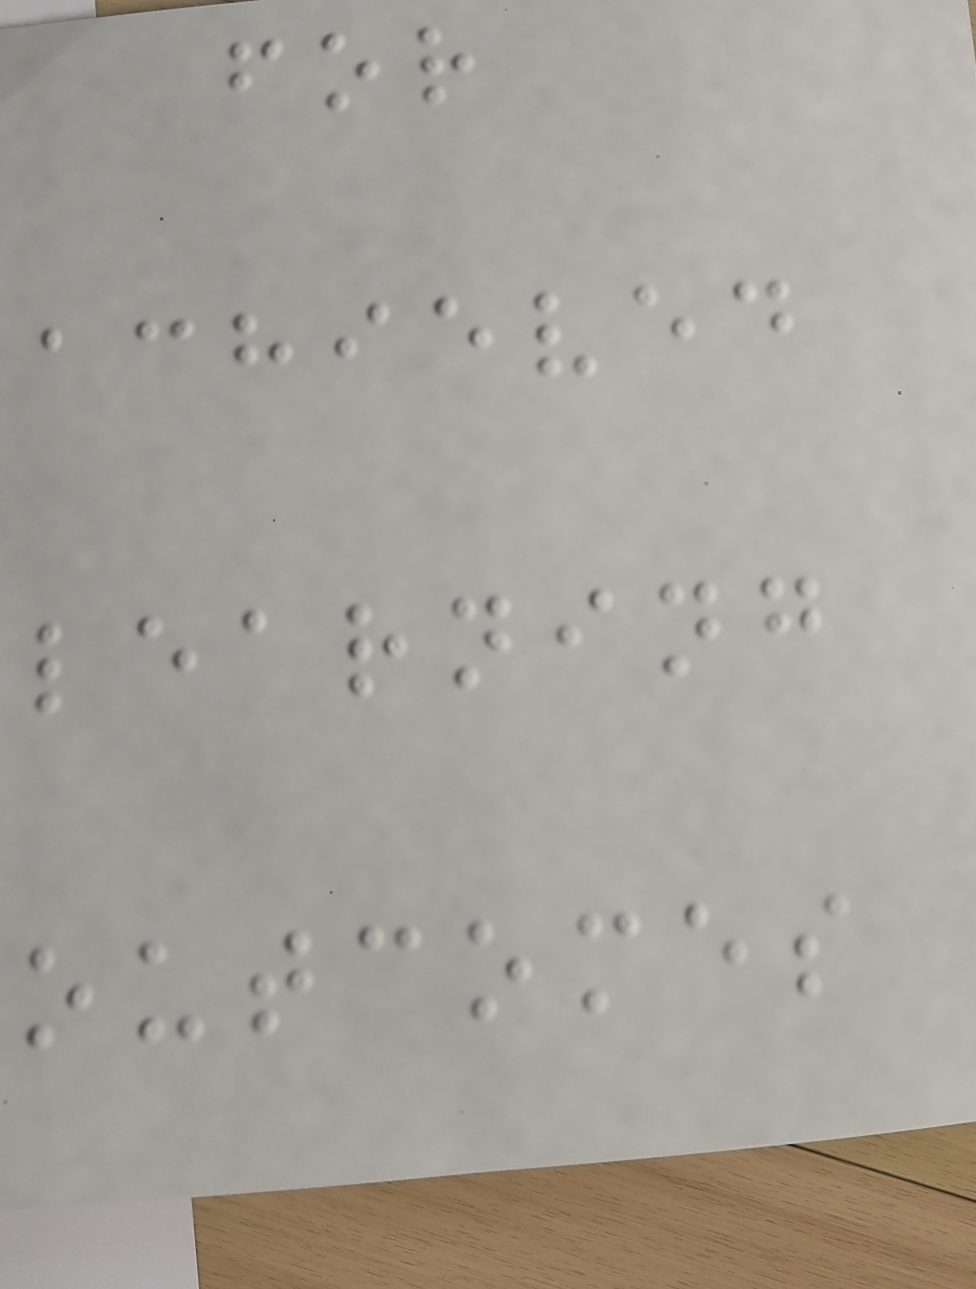for
achieved
learning
outcomes
